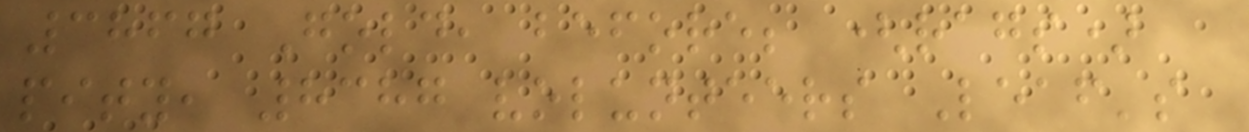3867 Gold, before; (rags)
pity, 8387 volunteers Leaf's
